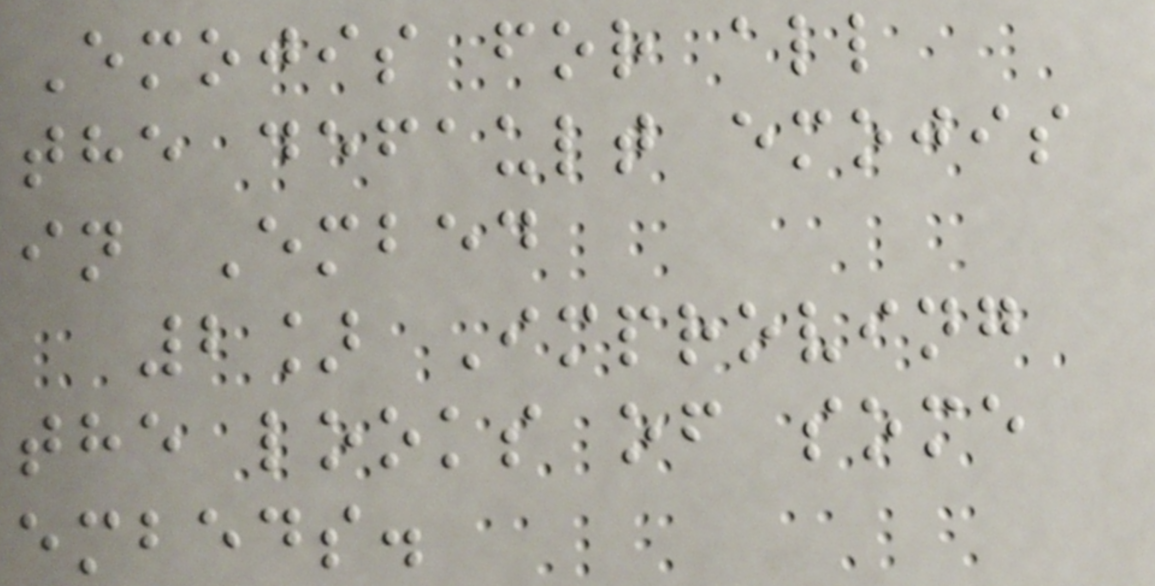Emojis for all
the default emojis
in Embed
2] Improving
the looks of some
embeds.
